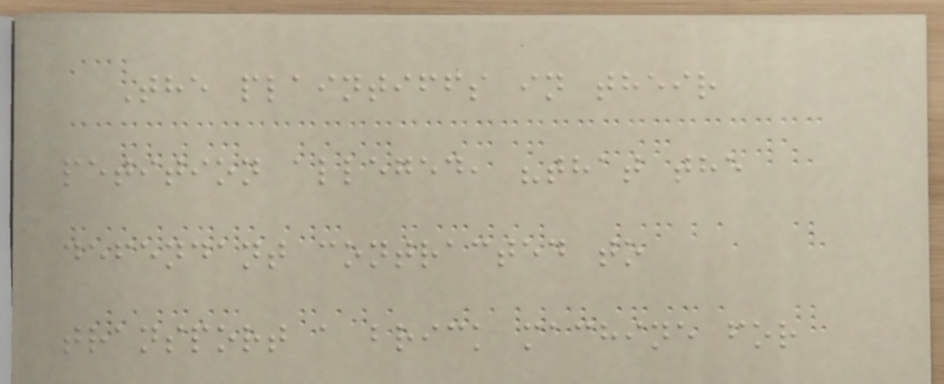The plaintiffs in their
petition alleged, "that the
defendant contracted to
transport a brick machine for
